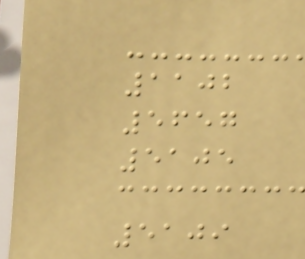1102
5657
5105
5109
